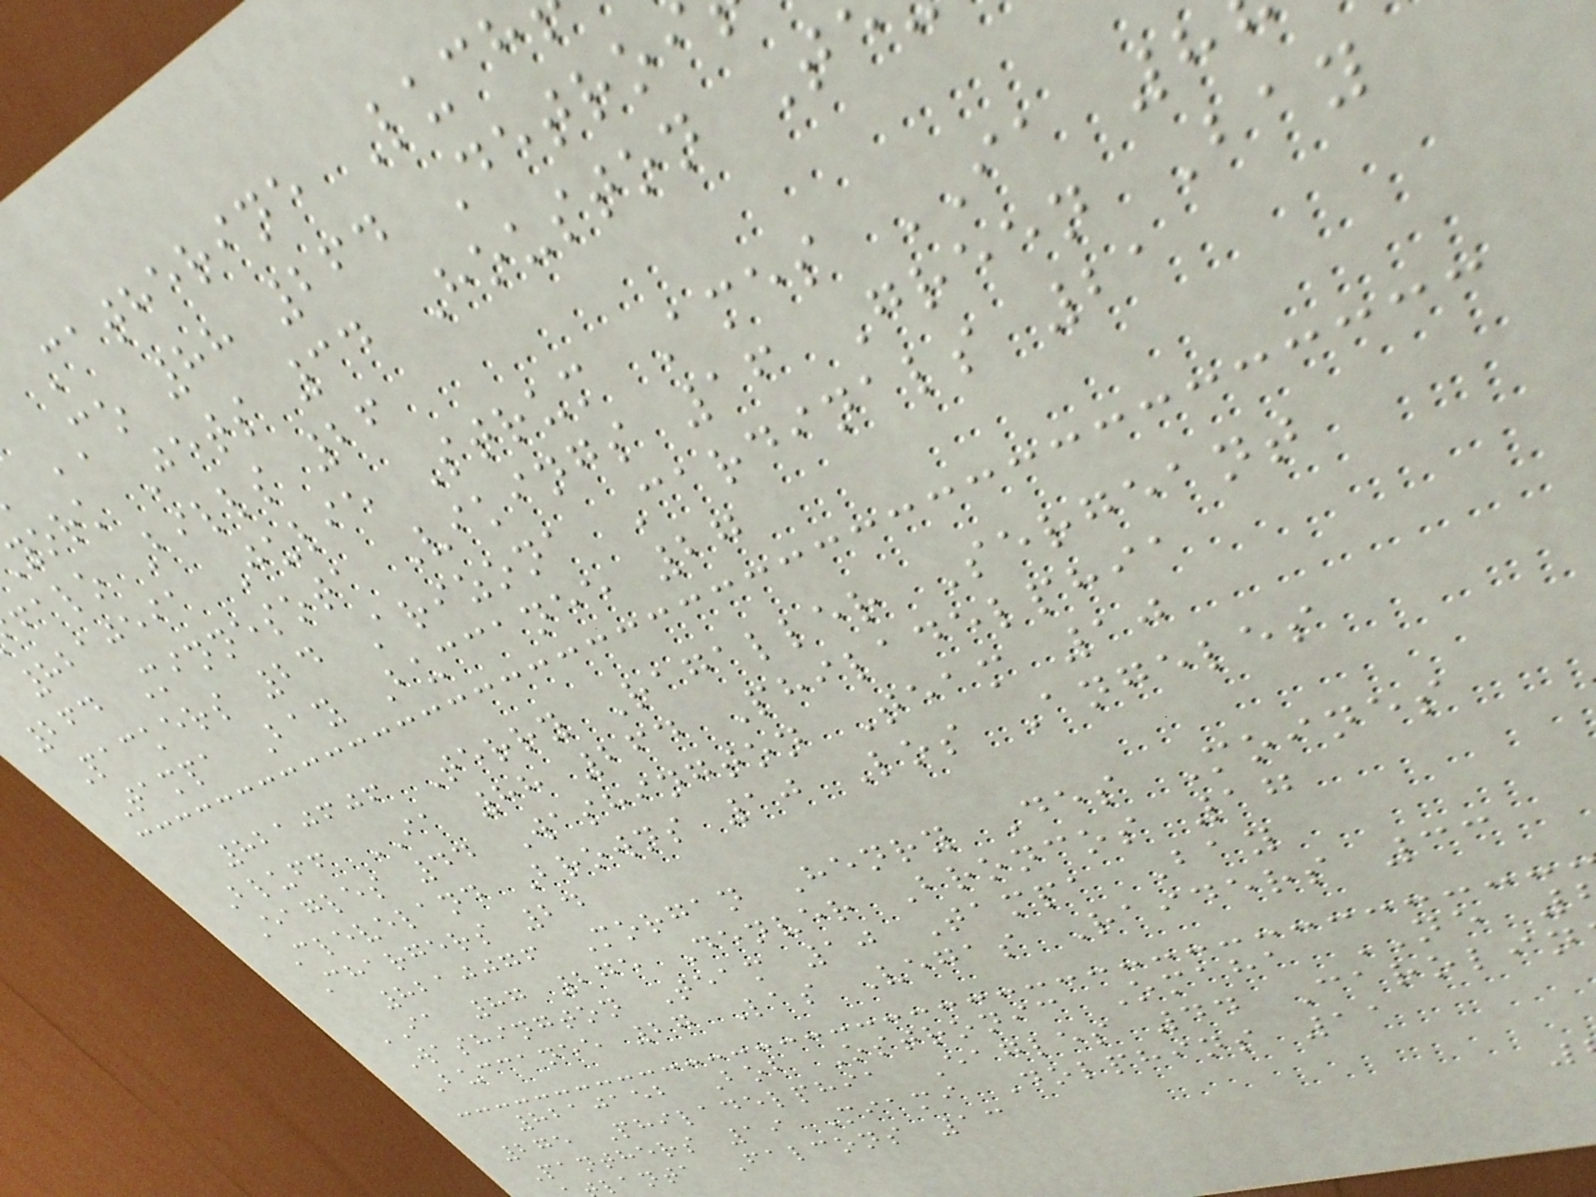Catherine Luch
CO 88 264 Detroi
york Jets 34 Houston T
falo Bills 26
8210591 Julie Strum Ames IA 8
264 Minnesota Vikings 16 Green Bay
Packers 24 Arizona Cardinals 21
Tampa Bay Buccanee 27
8210606 Terry Ragaller Sergeant
Bluff IA 88 264 Philadelphia
Eagles 44 Washington Team 10
Cleveland Browns 10 Los Angeles
Chargers 24
8210076 Morgan Henry Des Moines
IA 87 275 Denver Broncos 17
Washington Team 10 Tampa Bay
Buccanee 27 Las Vegas Raiders 33
8210152 Bob Ostronic Omaha NE
275 Philadelphia Eagles 44 Carolin
Panthers 19 Miami Dolphins 11
lanta Falcons 13
